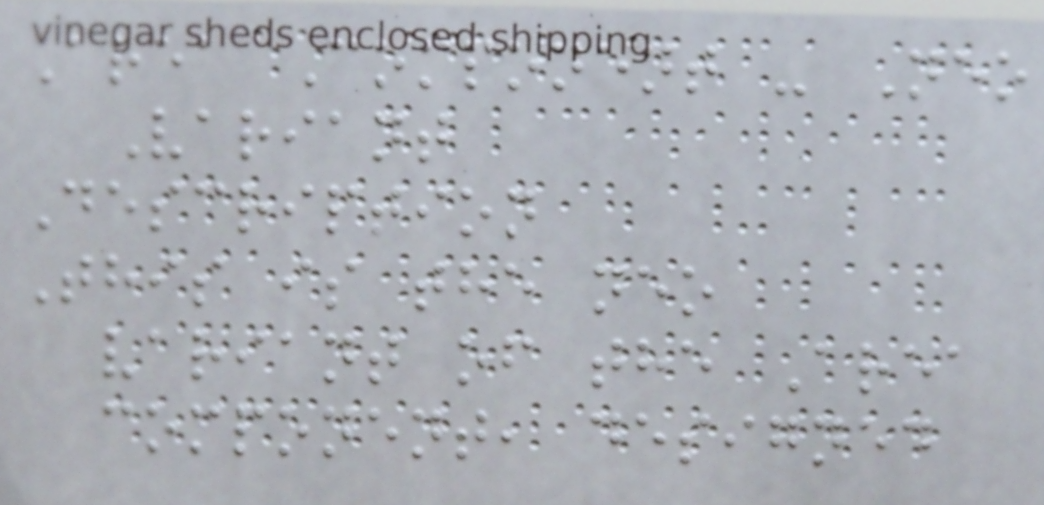Area Component - Neo
Variant
Description
This is the neo
variant of the Area
component, designed
